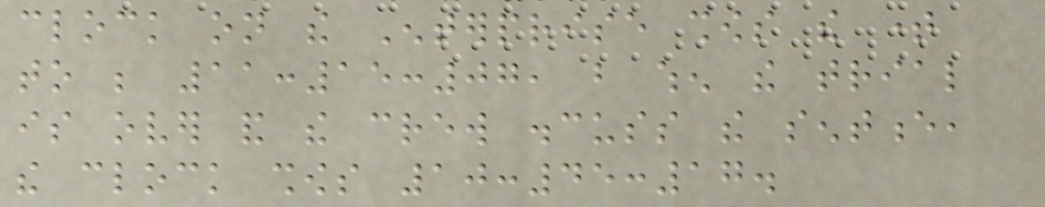clock on the Enterprise shows the time
to be 11:15:07, but when the trial
is over and the crew discuss the sentence,
the clock shows 10:45:17.
